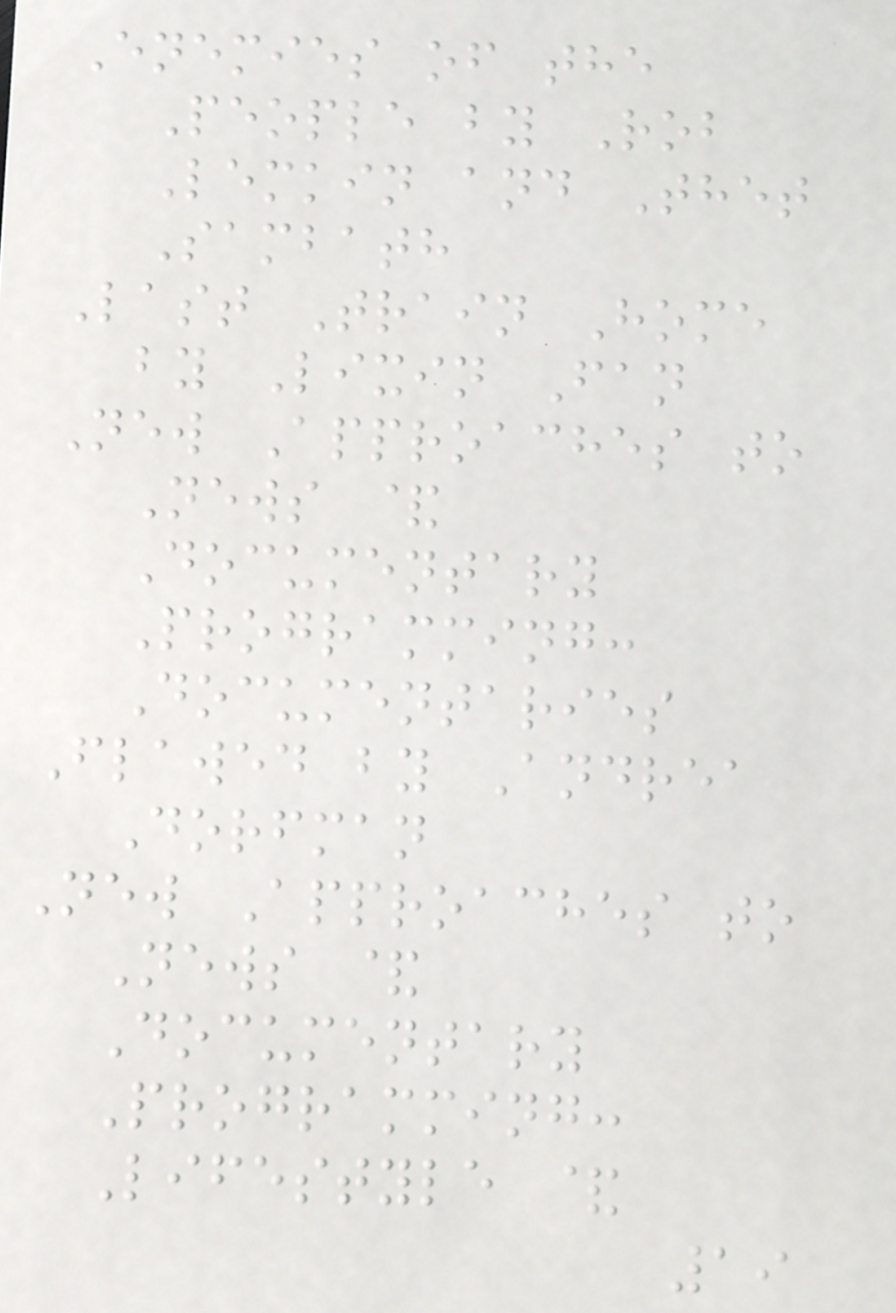Enemies of the
People by Rob
Lemkin and Thet
Sambath
Last Train Home
by Lixin Fan
New Approaches to
News &
Documentary
Programming:
Documentaries
Flawed by Andrea
Dorfman
New Approaches to
News &
Documentary
Programming:
Lifestyle &
19
